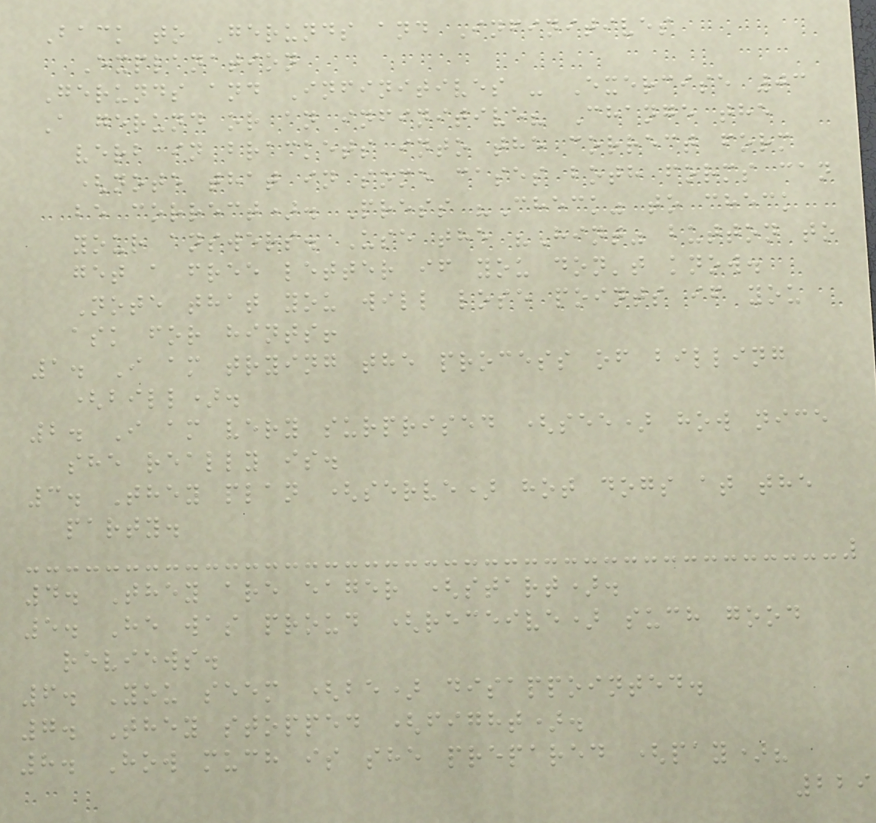Back to Gerunds and Infinitives
Explanation
Gerunds and Infinitives - Exercise 03
A gerund or an infinitive? Change the
verb in brackets into the correct form
(note that in some cases both forms can
be correct). Press "Check" to check
your answers. Use the "Hint" button to
get a free letter if you don't know.
Note that you will lose points if you
ask for hints!
1. I am trying the process of billing
(bill).
2. I am very surprised (see) how nice
she really is.
3. They plan (serve) hot dogs at the
party.
4. They are eager (start).
5. He was proud (receive) such good
reviews.
6. You seem (be) disappointed.
7. They stopped (fight).
8. How much is she prepared (pay)?
229
